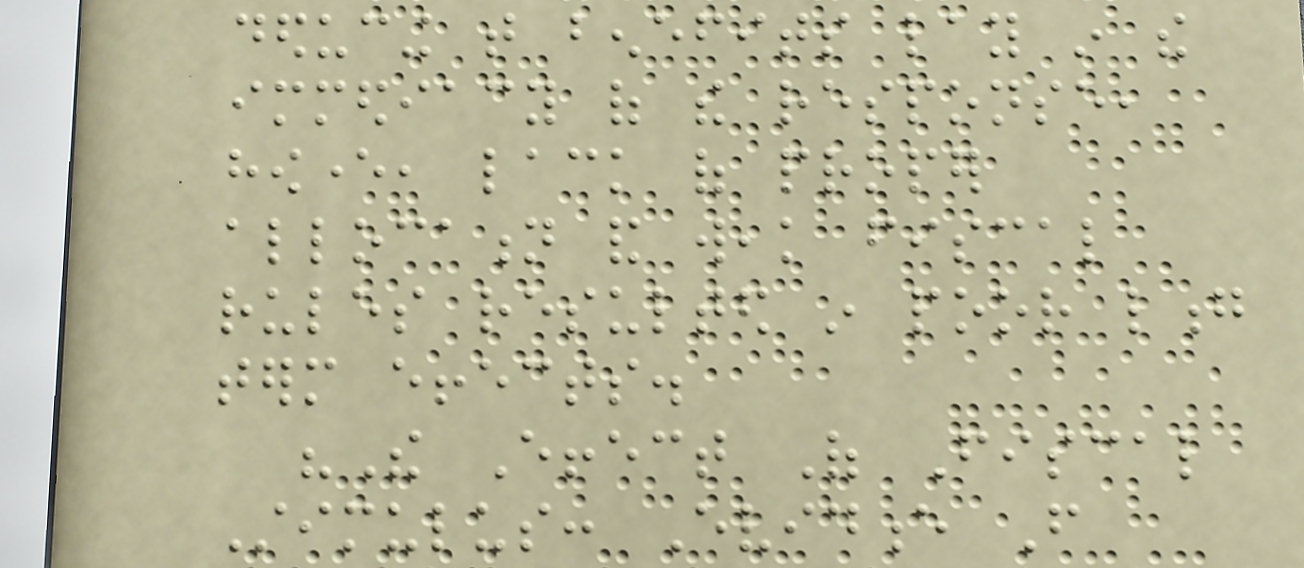deducing that benefits lay in the
immediacy of the response,
however, lack of proper
allocation and weak fiscal
rules resulted in poor long
term effects.
"The Effect Of Fiscal
Stimulus: Evidence From
